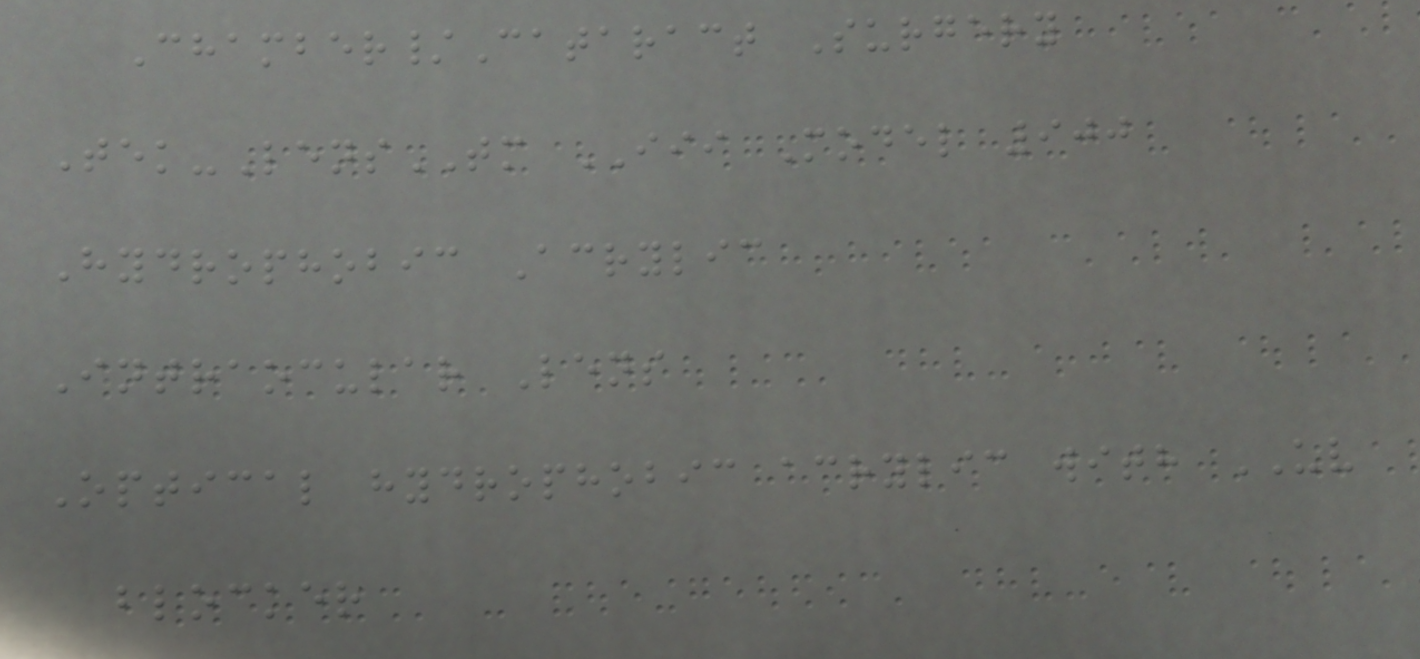Chamber/Cataract Surgery
Tek-LensTM III Model 900
Hydrophobic Acrylic
Intraocular Lens
Optical hydrophobic acrylic with UV
blocker
